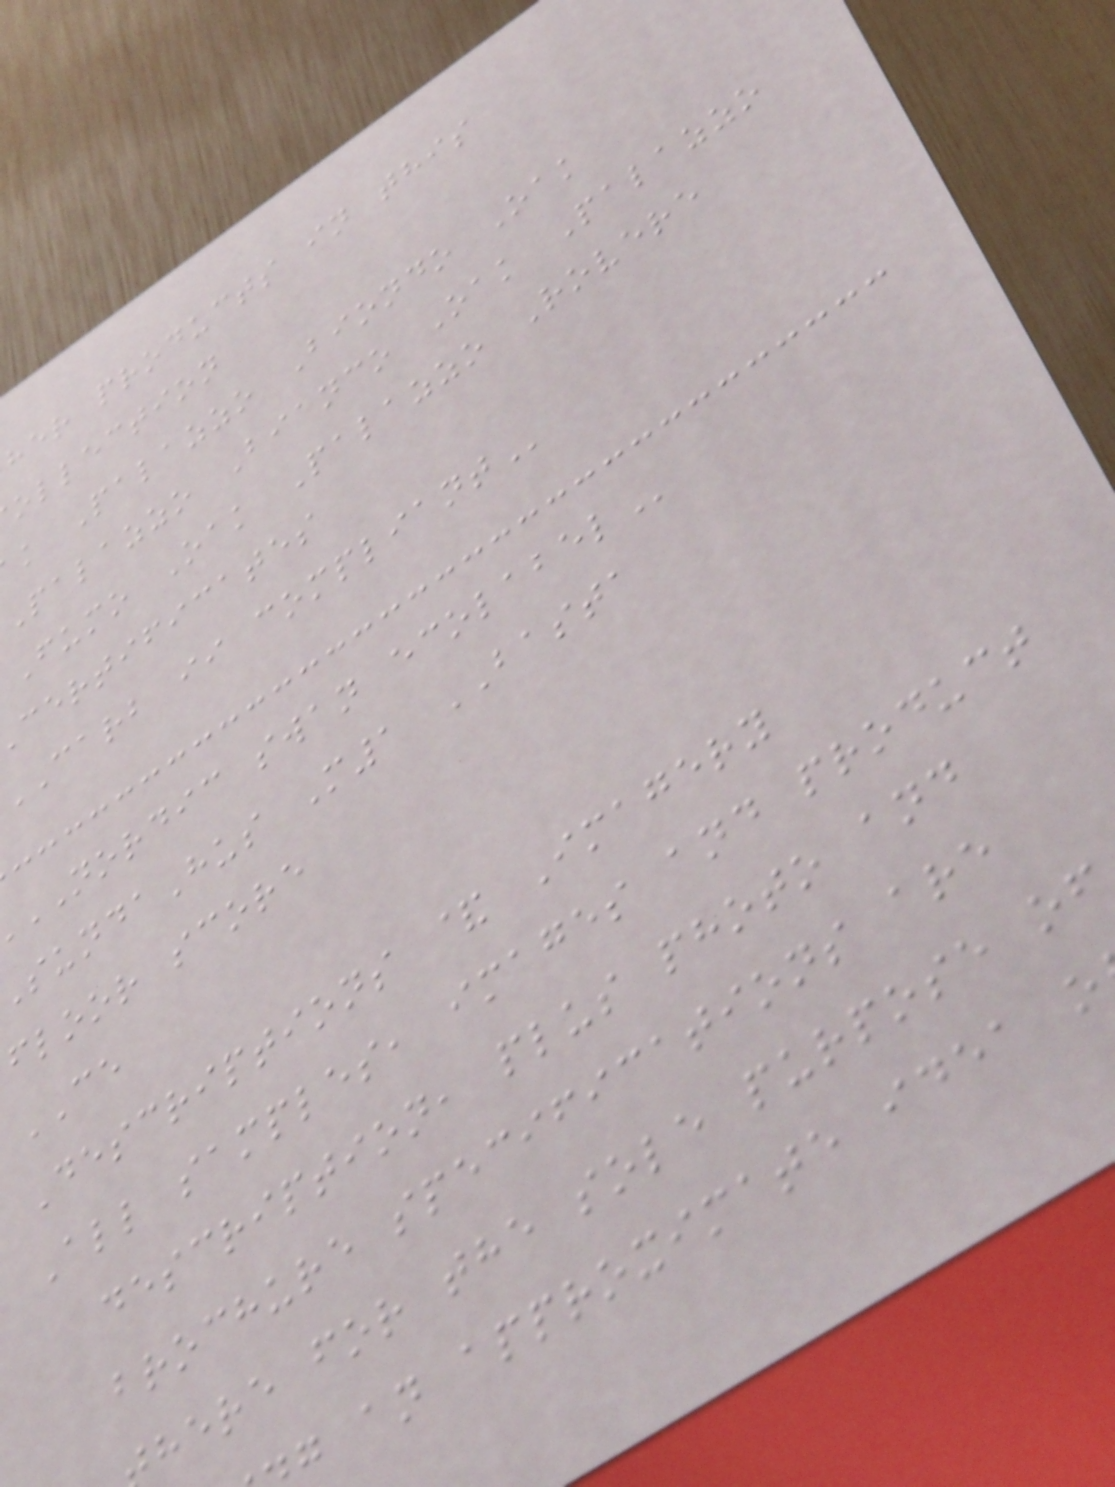her products in this
ollection
k Palazzo Biondo Oak
Palazzo Bianco Oak Palazzo
Fumo Oak Palazzo Rovere
certificates
CARB ii
NORDIC swan
undaHus M1 BASTA
floor score
CE
Descriptions & Imagery
All samples, images and product
description, plus photo and
brochure specifications are
here for the sole purpose of
g an approximate idea o
